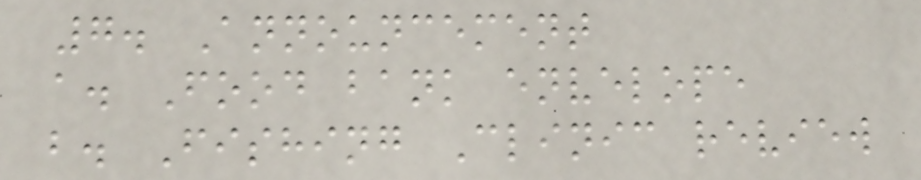7. Announcement
a. Food bank envelope
b. Fishing Clinic review
